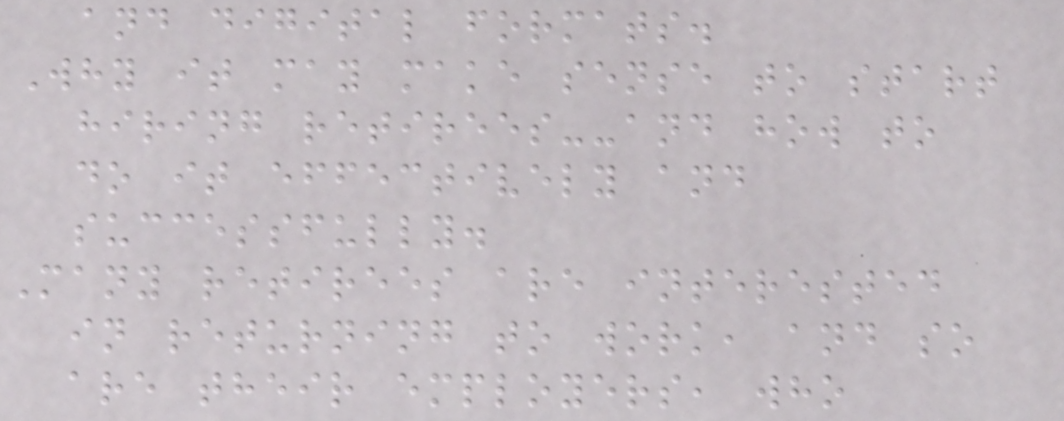and digital formats.
Why it may make sense to start
hiring retirees--and how to
do it effectively and
successfully.
Many retirees are interested
in returning to work, and so
are their employers, who
